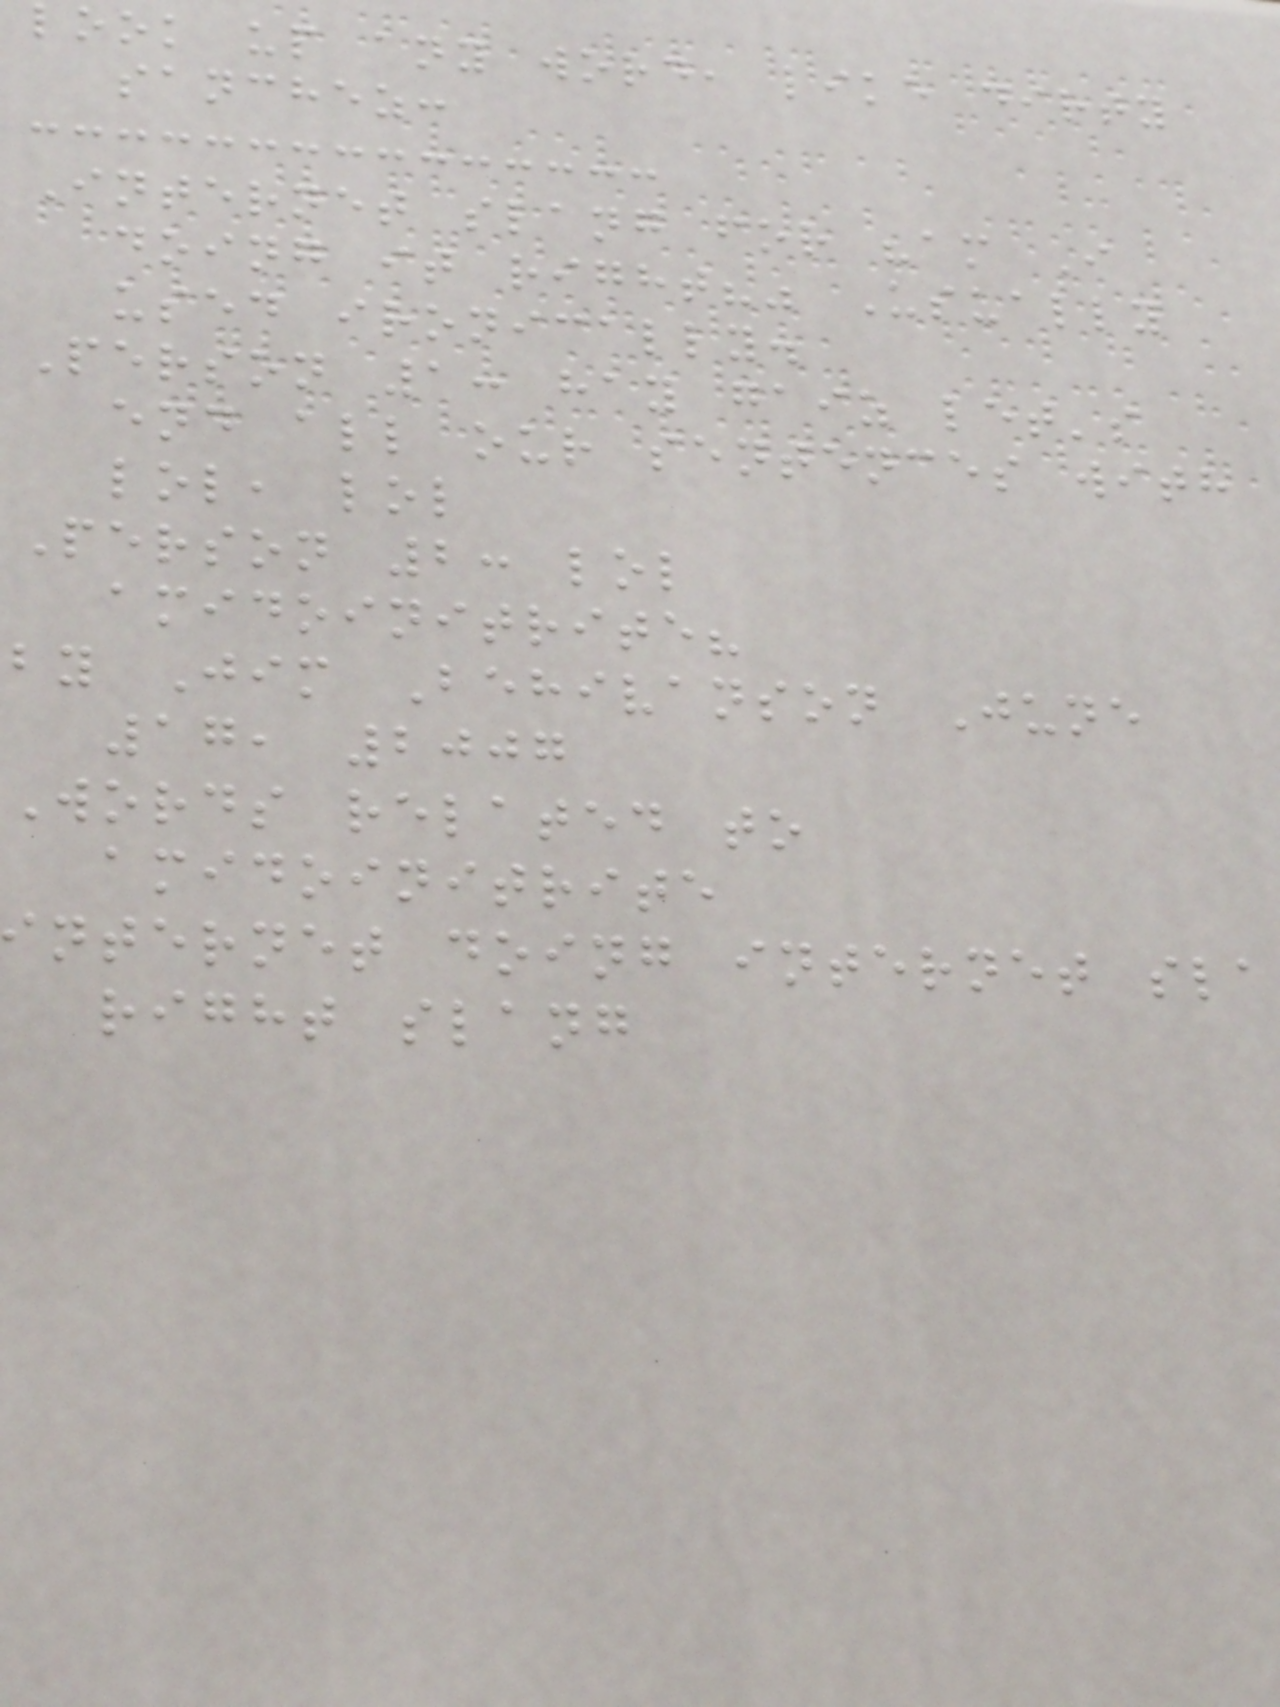look up any word, like dirty
sanchez:
Internet slang for "am I
doing it right?" Usually
used ironically.
Person 1: hay gaiz let's
end all our sentences with
lol, lol
Person 2: lol
amidoinitrite?
by Jim Behivanson June
17, 2007
Words related to
amidoinitrite
internet doing internet sla
right slang
